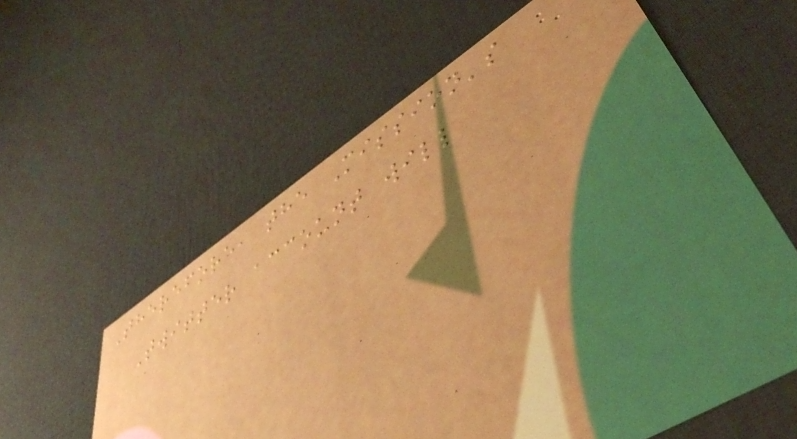Therefore, the Mission's
Twitter account will
